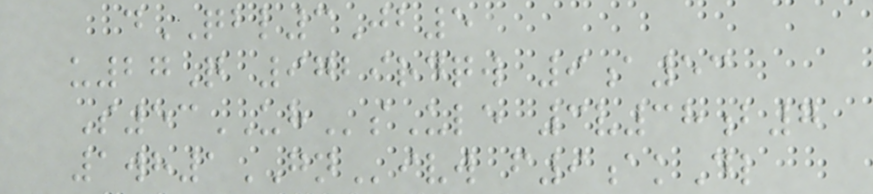dQBL3Jb5
u27Q 9729rdqw 9a53
S53UHsUle 3v38b7
1wh1GNivw f9akDl
